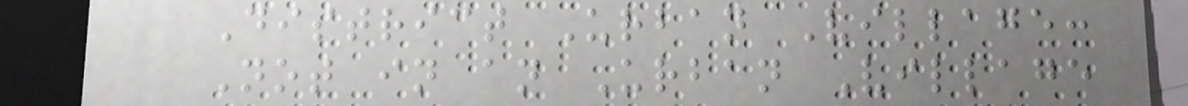District Urban Village:
Not in an Urban Village
